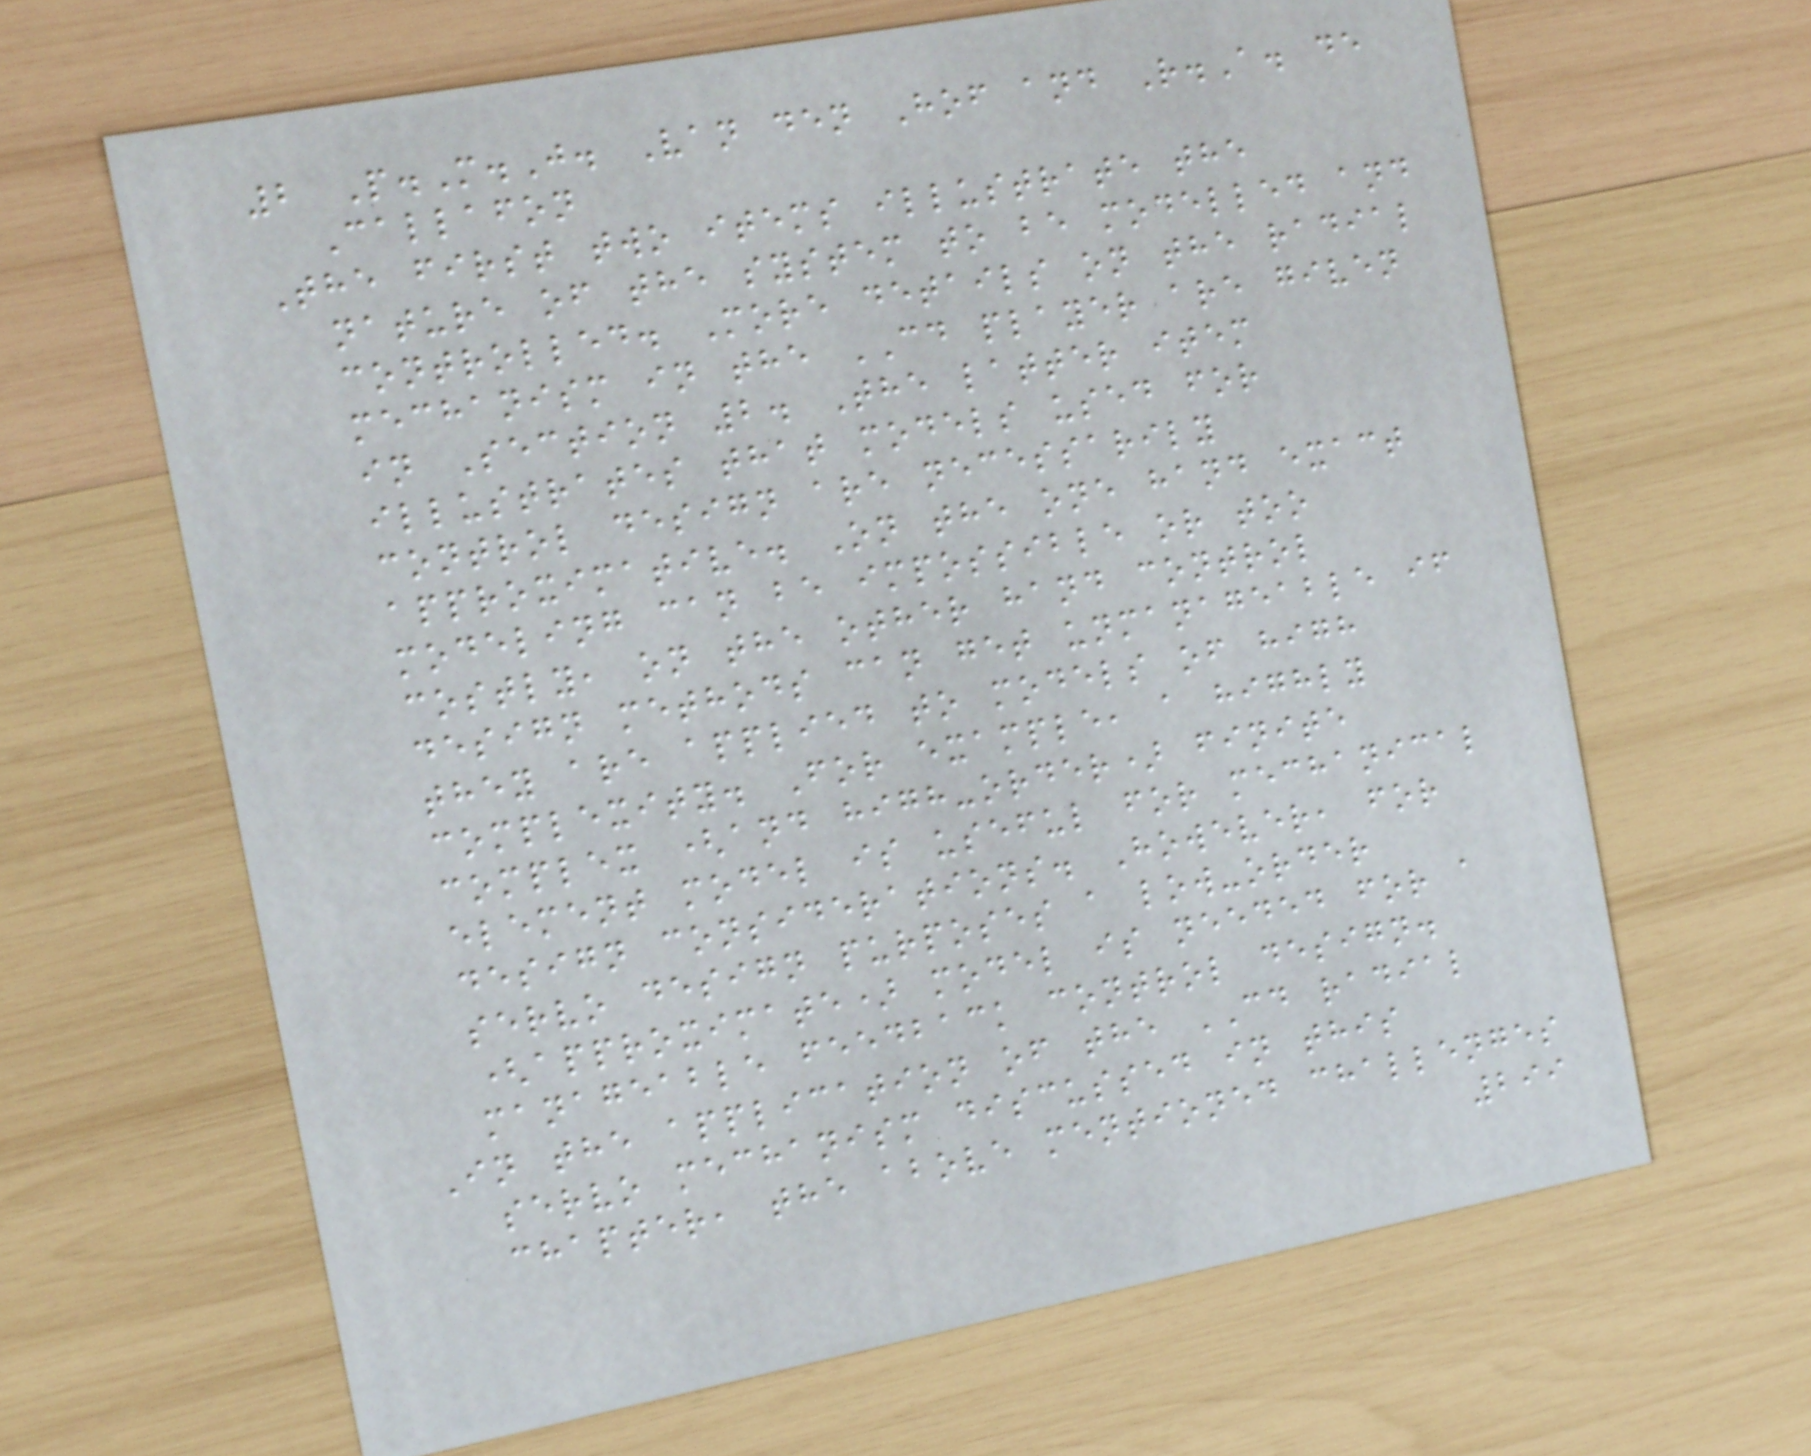2 P.M.J. Van den Hof and R.A. de
Callafon
The first two items illustrate the
nature of the system to be modelled and
controlled. More details on the radial
mechanism in the CD player are given
in Section 2. The latter item
illustrates that models used for
control design are necessarily
approximative. On the one hand exact
modeling can be impossible or too
costly, on the other hand control
design methods can get unmanageable if
they are applied to models of high
complexity. For example, a highly
complex (and high-order) finite
element model is useful for mechanical
design considerations. However, for
servo design purposes a low-order
(approximate) model is needed for a
manageable feedback control design.
In the application of the CD radial
servo mechanism discussed in this
chapter, the above mentioned challenges
299
